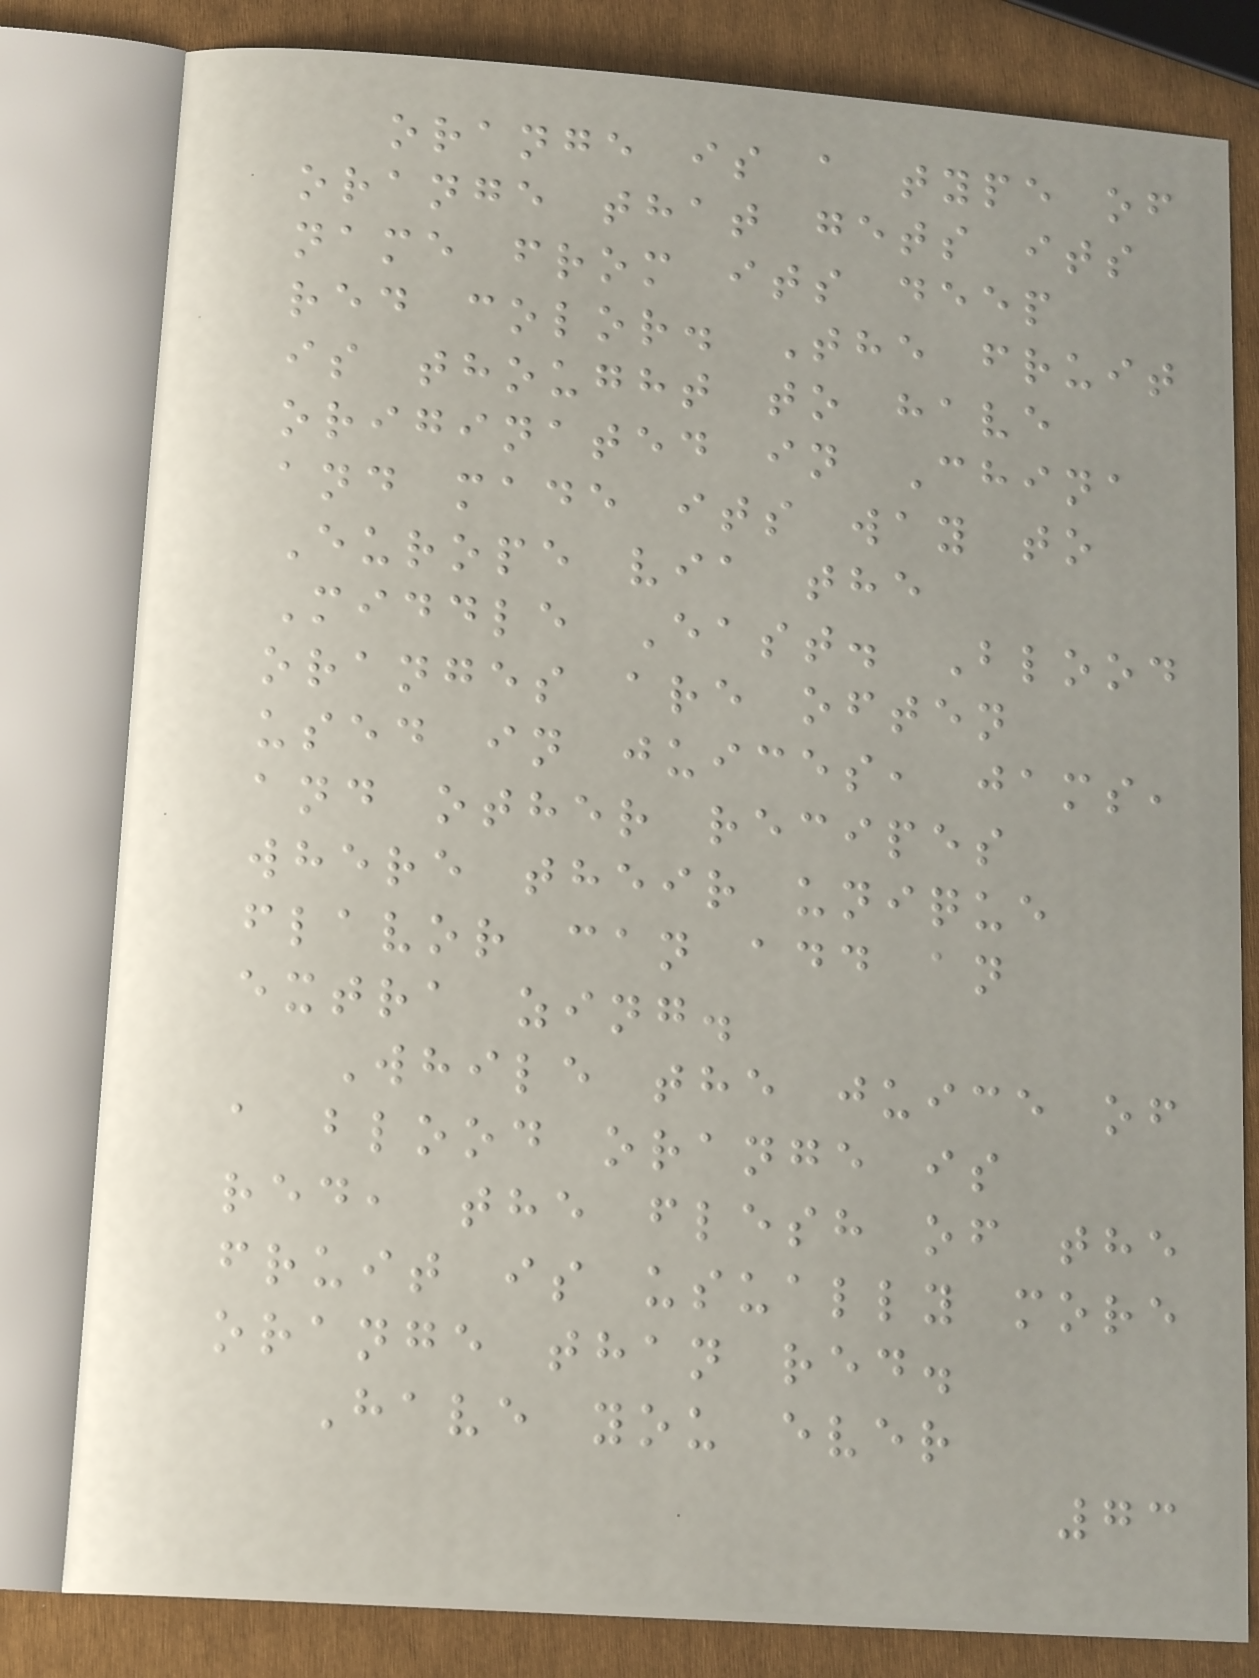orange is a type of
orange that gets its
name from its deep
red color. The fruit
is thought to have
originated in China
and made its way to
Europe via the
Middle East. Blood
oranges are often
used in juices, jams,
and other recipes
where their unique
flavor can add an
extra zing.
While the juice of
a blood orange is
red, the flesh of the
fruit is usually more
orange than red.
Have you ever
73
